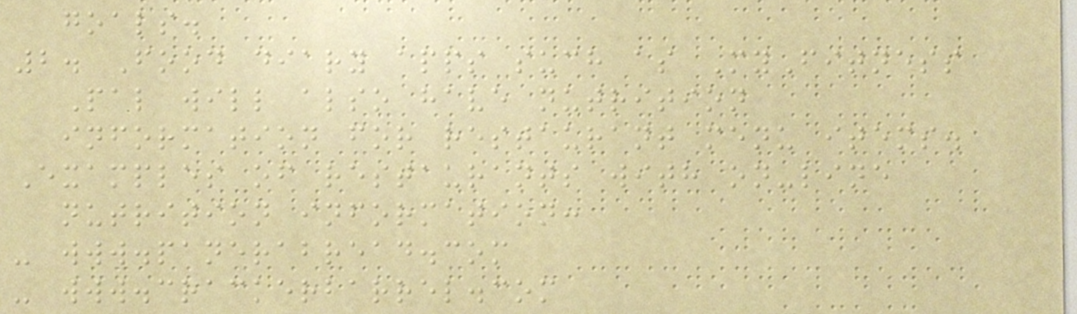goals.
2. Food diary apps such as MyFitness
Pal will also have nutrition
information for restaurant menu items.
Examples of restaurants with on-line
nutrition information:
- www.panerabread.com
- www.crackerbarrel.com
